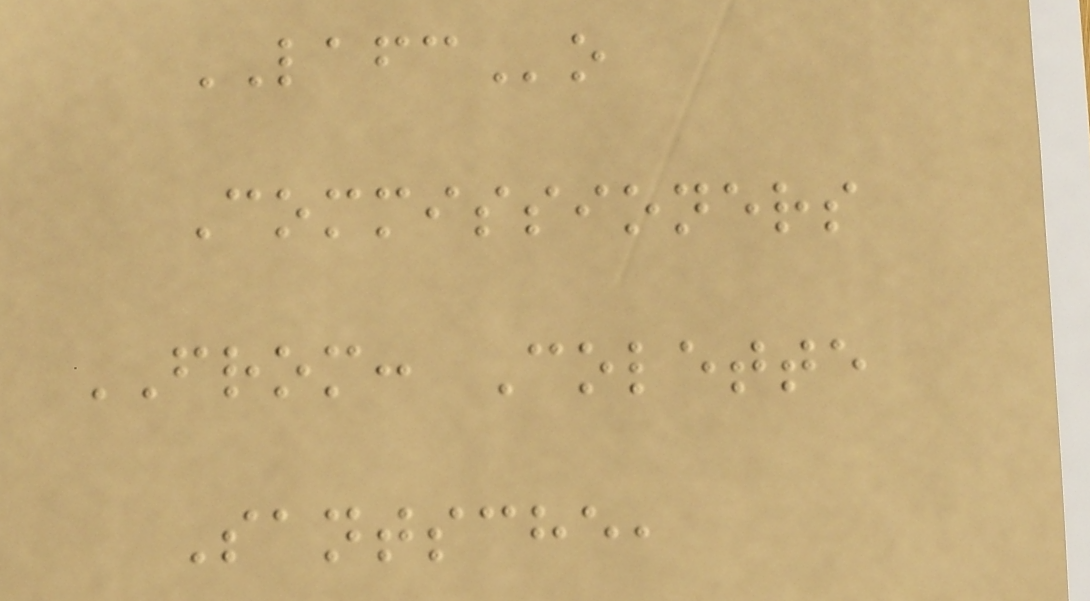LAFCo
Commissioners
FROM: Colette
Santsche,
